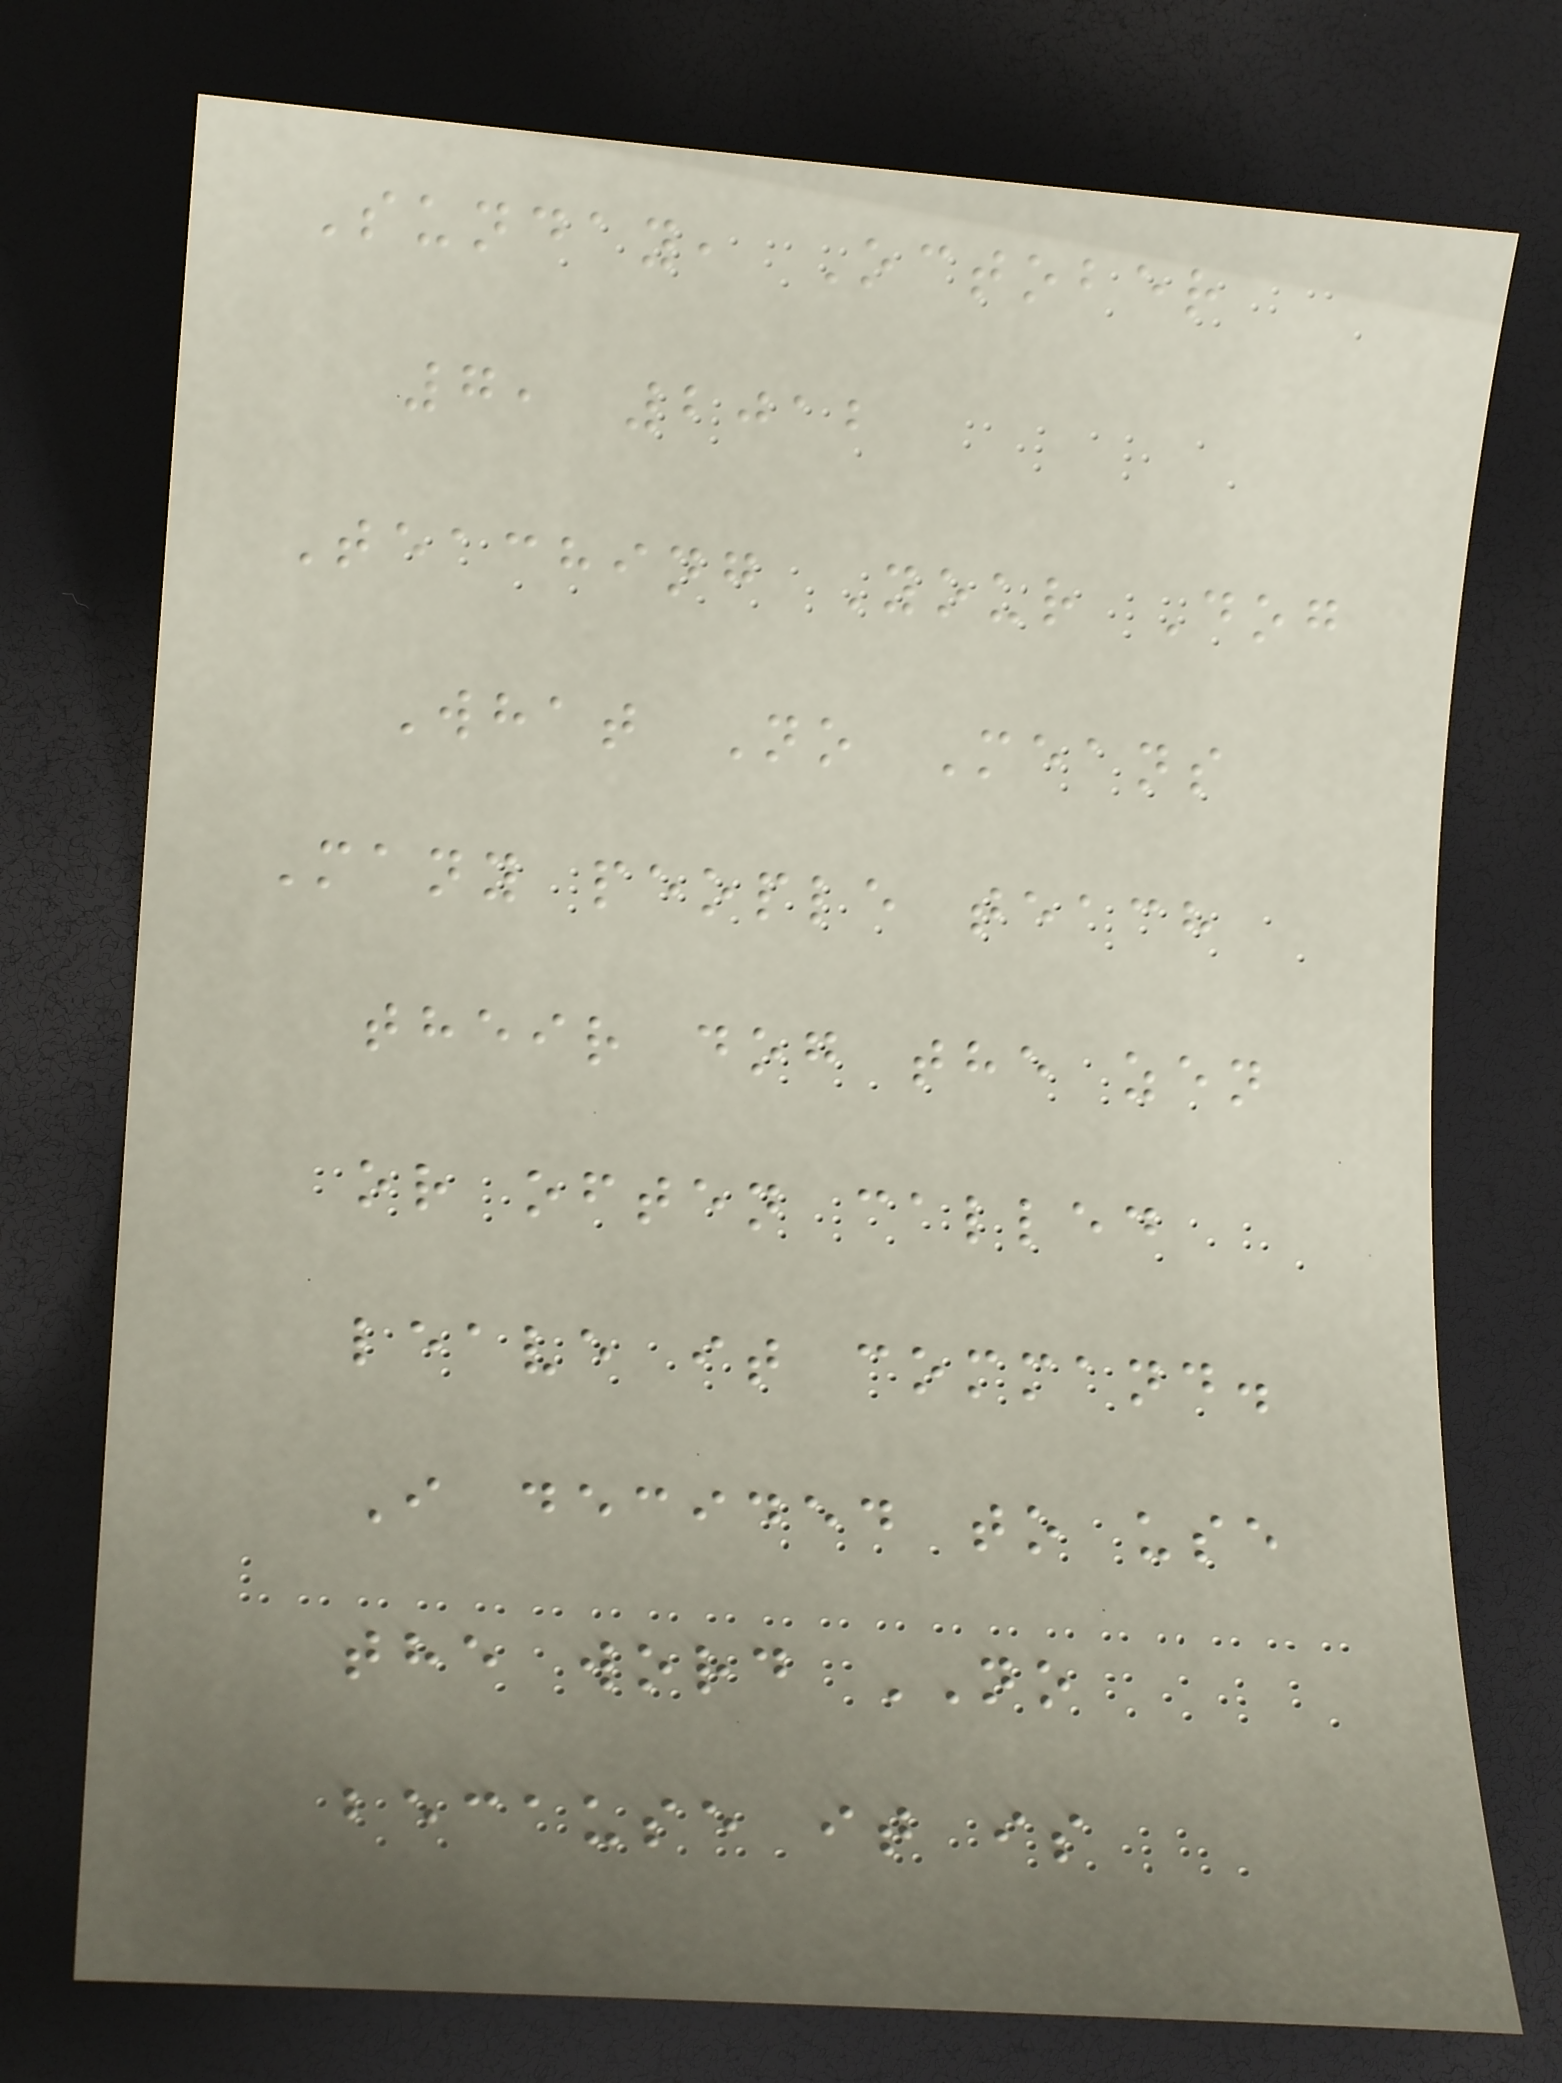Sunday, October
7, 2012
Teaching Your Dog
What No Means
Many people teach
their dog the zen
or often called
leave it command.
I decided to use
the word NO
because it is
